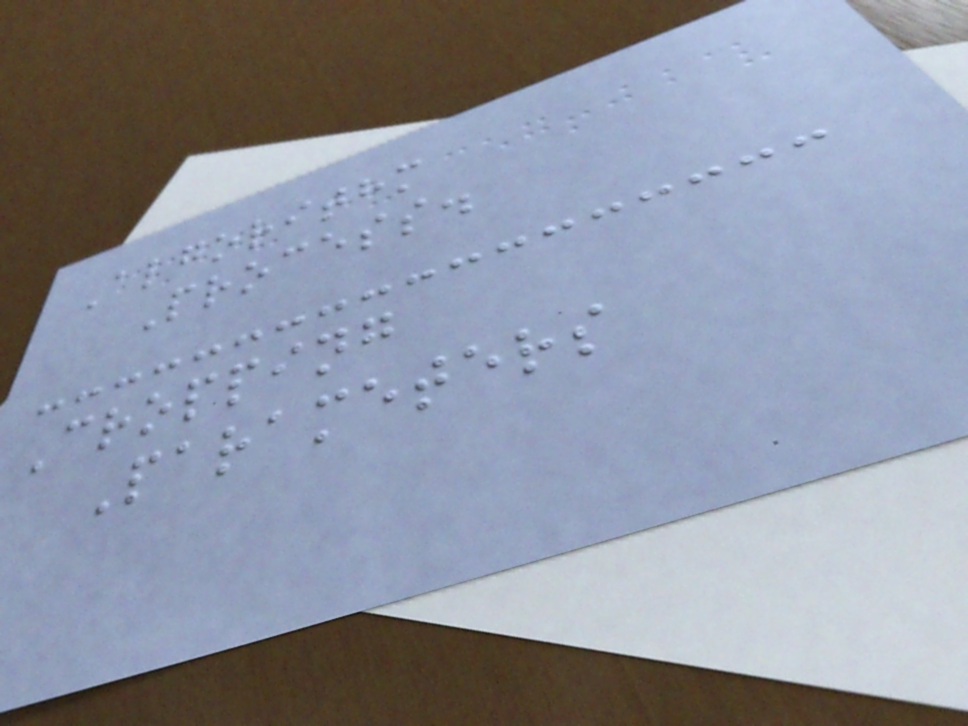Algorithm
Process.
Cropping
Parameters
